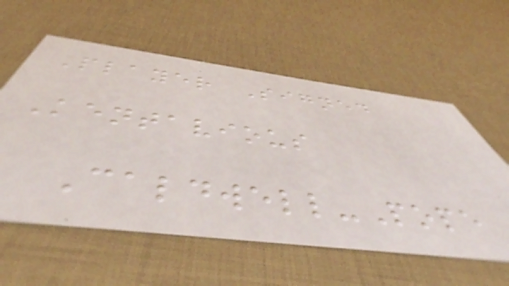Player Signed
Kentavious
Caldwell-Pope
